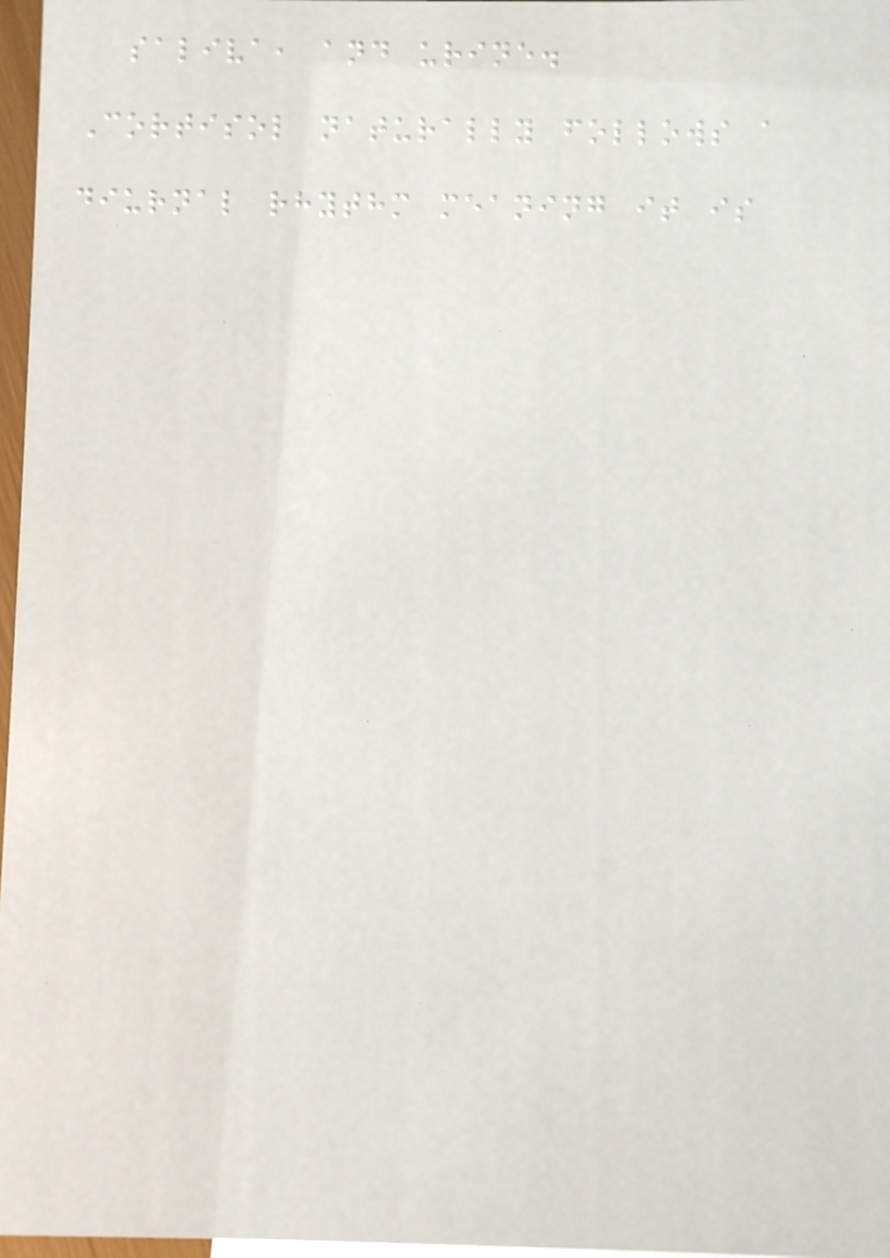saliva, and urine.
Cortisol naturally follows a
diurnal rhythm meaning it is
